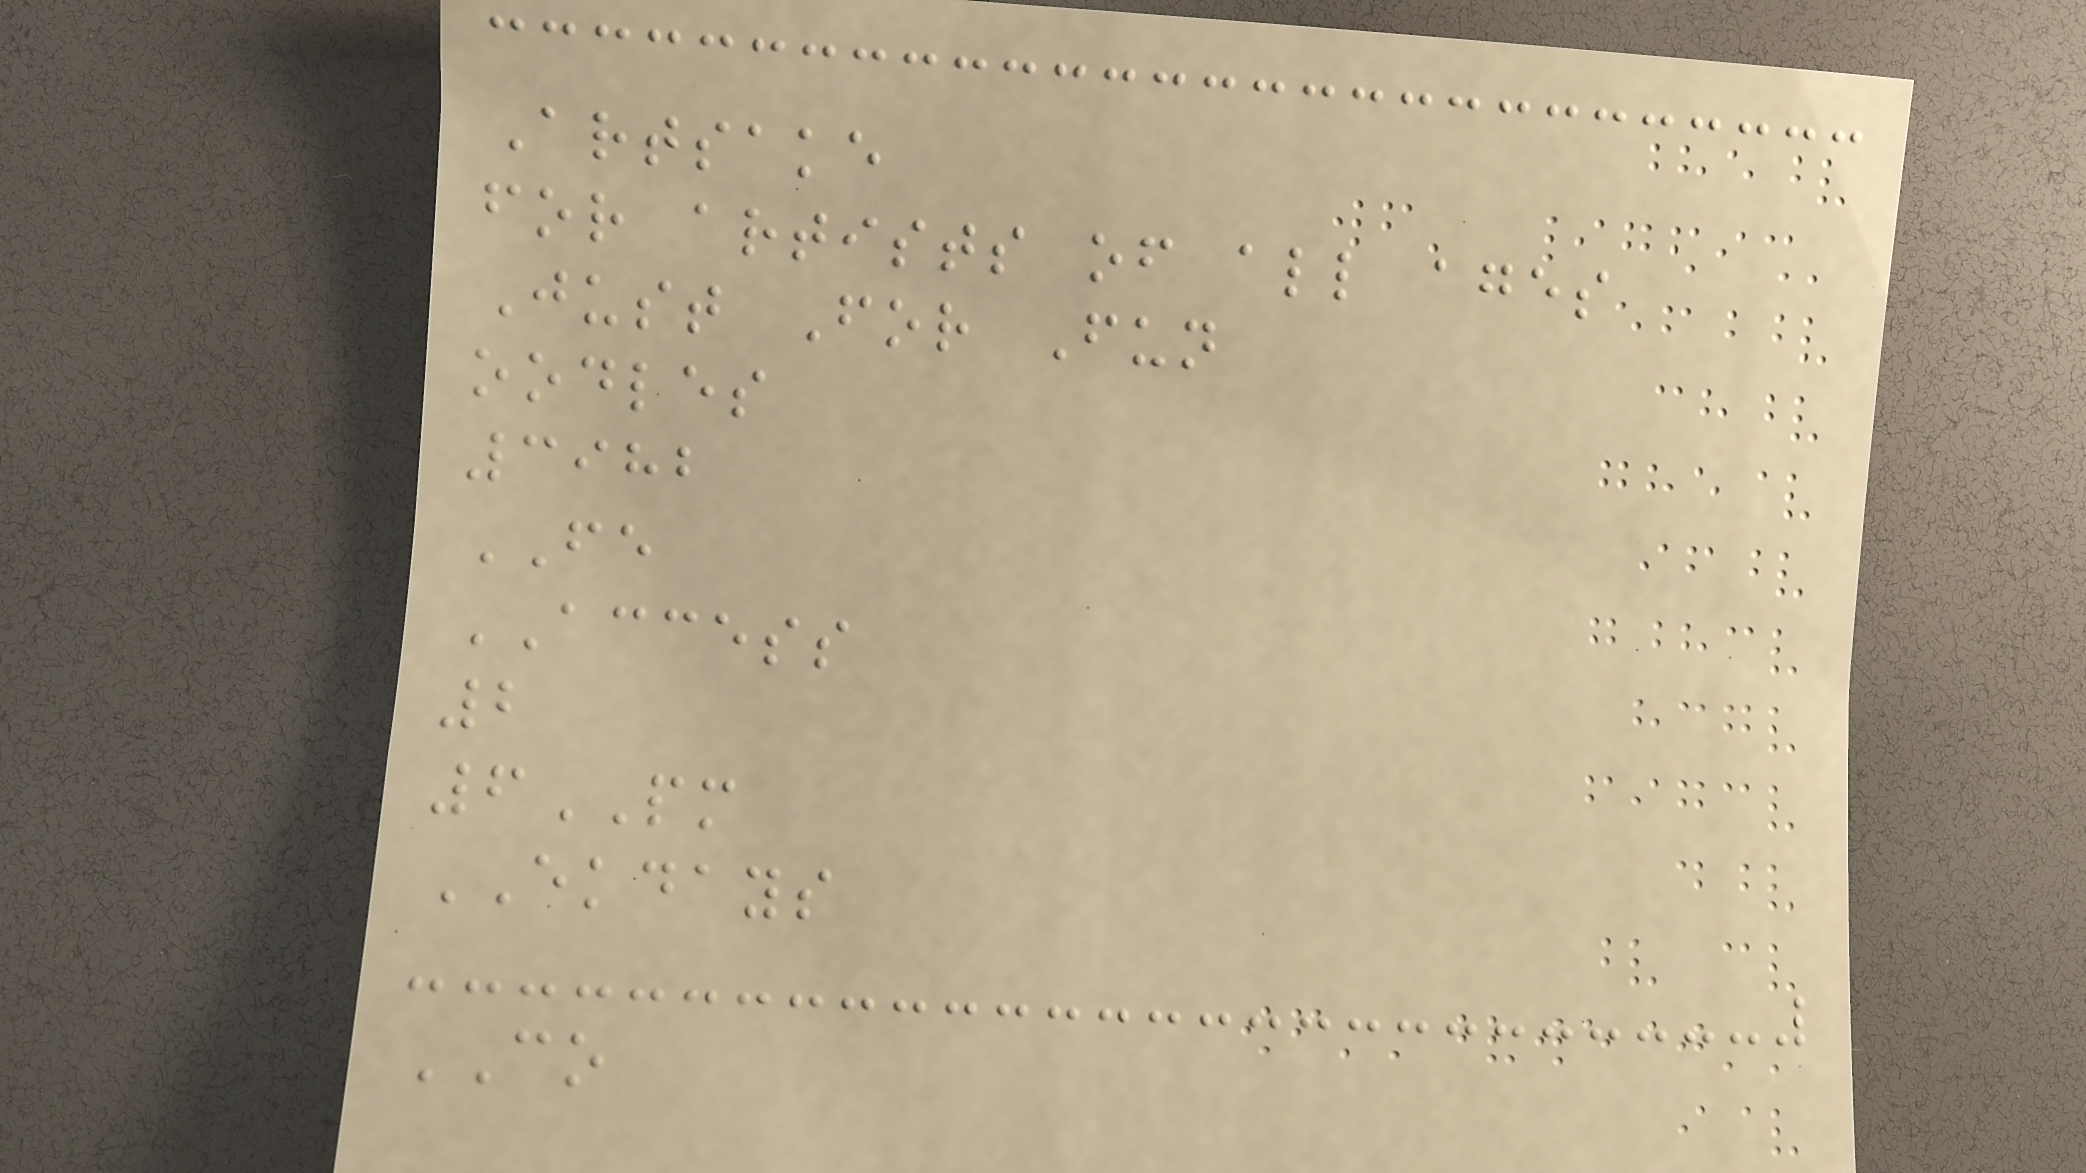Artsake
for artists of all ages
Just For Fun
oodles
3982
FE
ACCESS
2
6PM
EKDAYS
CO
